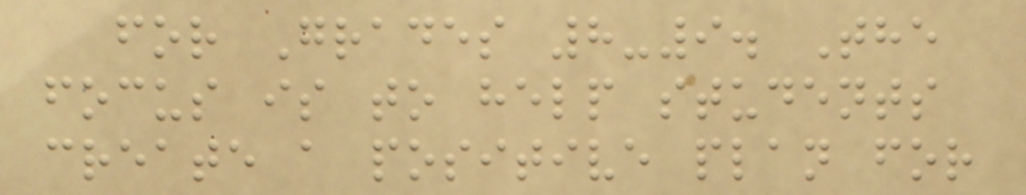for Grades 8-9. The
focus is to help students
create a positive plan for
